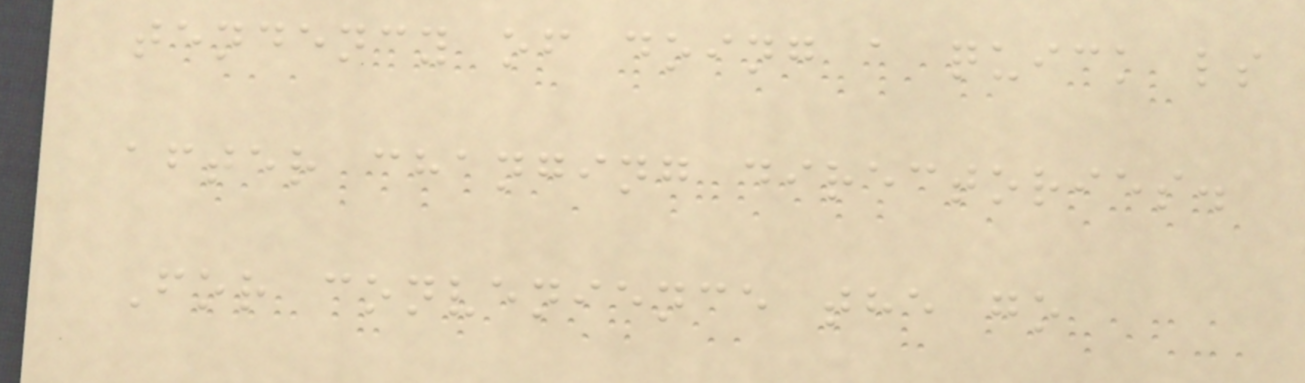tendency of doing a quick ls
after changing directories.
For convenience the go
